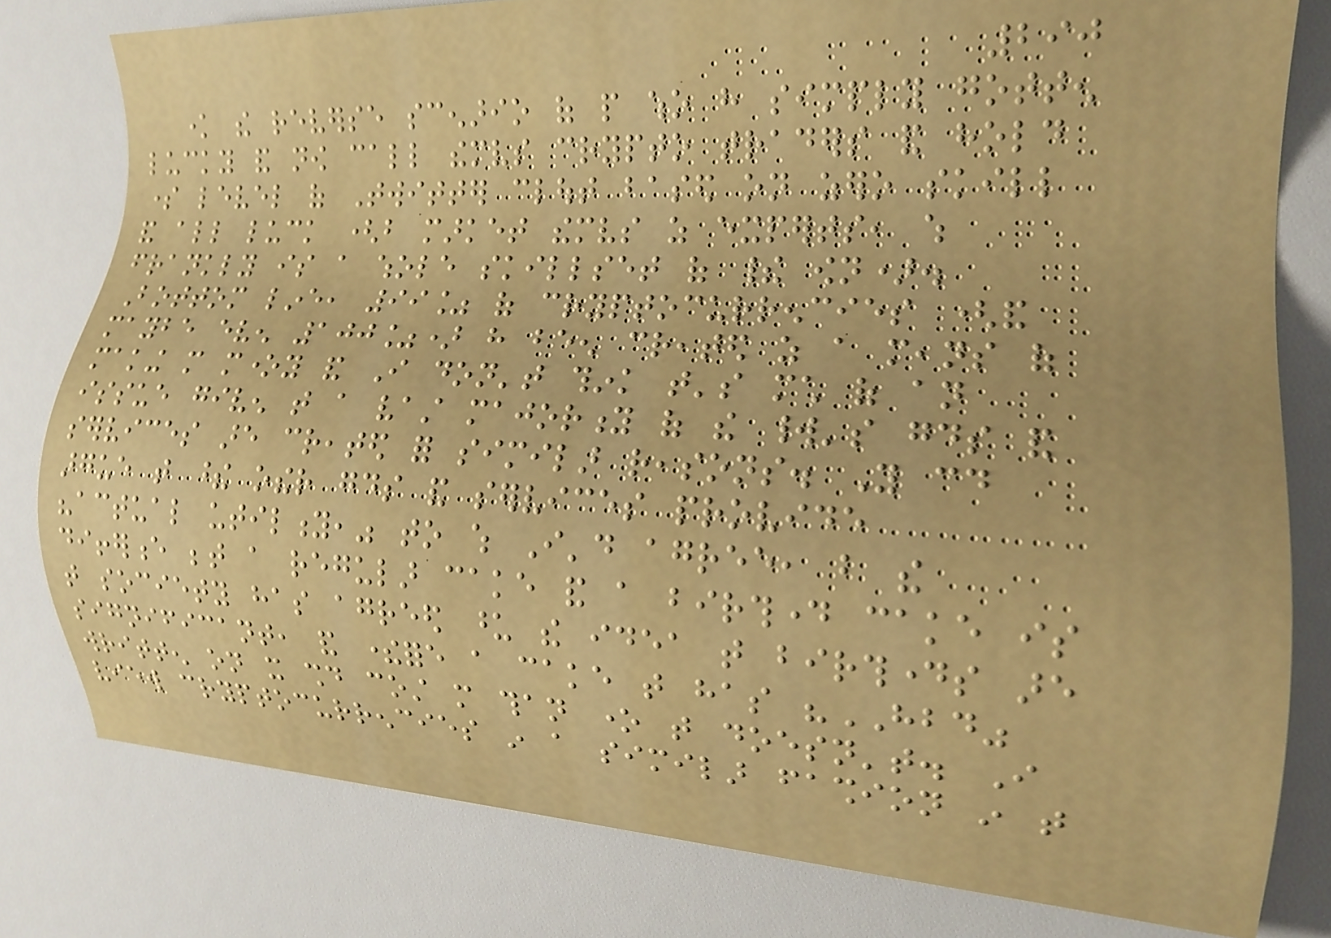290
know the reverse scenario of people who have simply gotten
lucky and now call themselves crypto traders and hold
some level of Twitter clout based on zero skill
and all luck (but market themselves as experts, which
frankly is a whole skillset of their own).
Bottom line, 99% of cryptocurrencies (and
maybe even 100%) have been created as a means of
making more money and I don't think that's much of an
issue given that a vast majority of the world's goods and
services are created for similar reasons. You could
argue that these other goods and services provide
"actual utility," to which I'd agree, but the
difference between a regular cake and a birthday cake is
that society has agreed upon the idea that birthdays are
significant, and therefore a cake that has "HBD"
written on it should cost more than one that doesn't. I
view cryptocurrencies in a similar fashion in that
